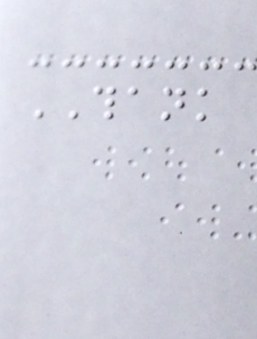THANK
